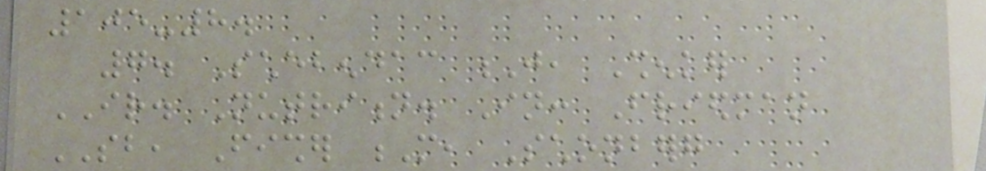105-8.
7. Schebendac J, Shenker
IR. Nutrition. In: Friedman
SB, Fisher M, Schonberg
